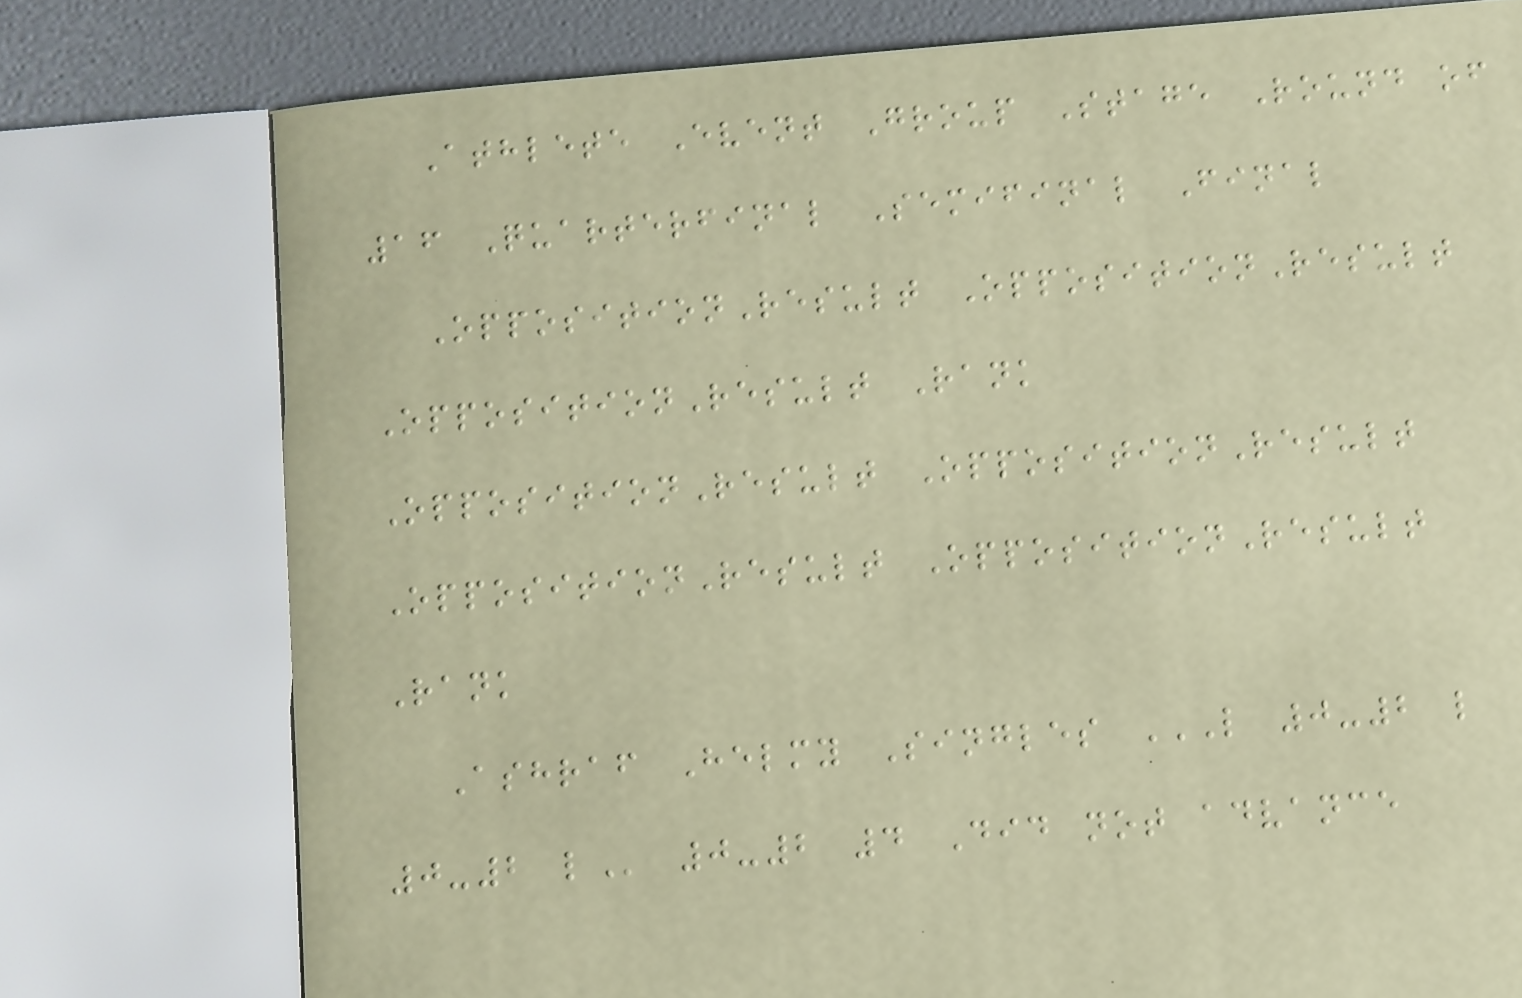Athlete Event Group Stage Round of
16 Quarterfinal Semifinal Final
OppositionResult OppositionResult
OppositionResult Rank
OppositionResult OppositionResult
OppositionResult OppositionResult
Rank
Ashraf Helmy Singles L 0-2 L
0-2 L 0-2 4 Did not advance
